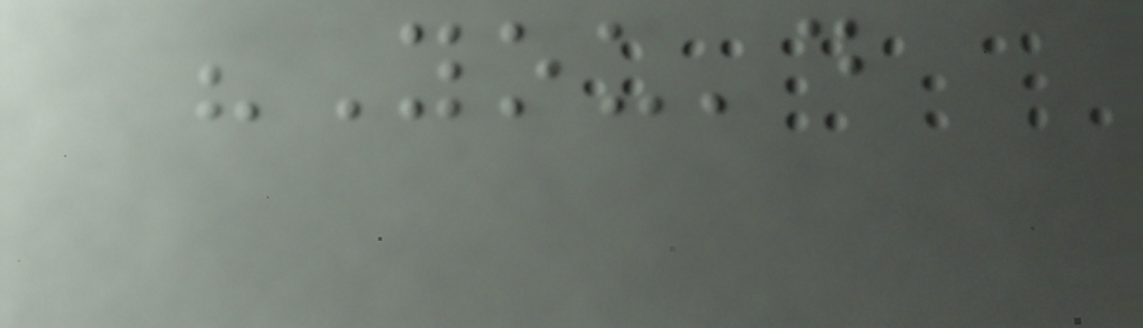"You'd
